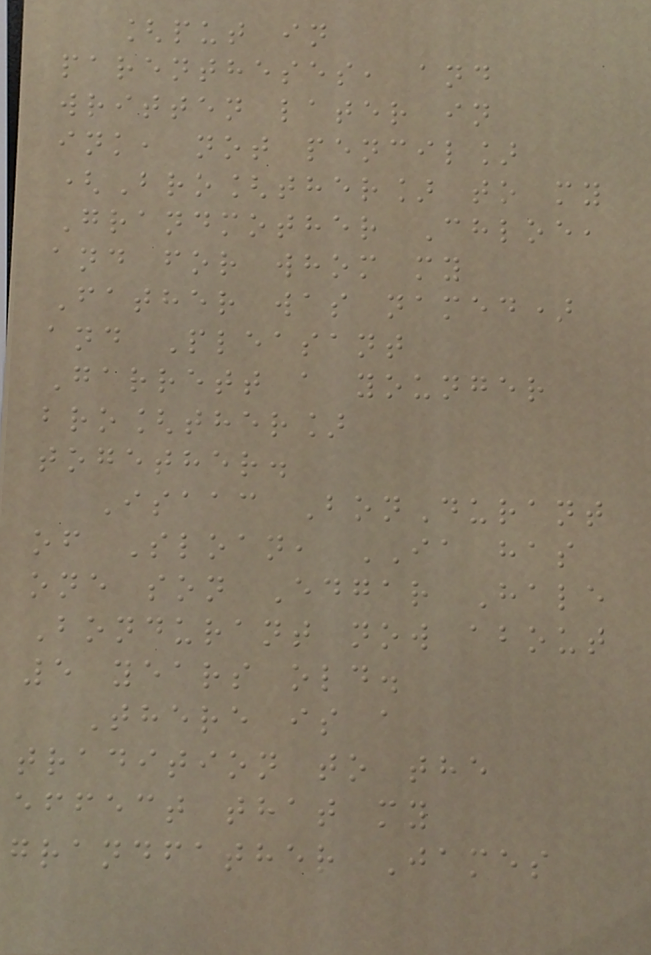[put in
parentheses, and
written later in
ink, not pencil]
(Bro[ther] to my
Grandmother Chloe,
and for whom my
Father was named)
and Pleasant
Garrett a younger
bro[ther]
together.
Isaac BonDurant
of Sloan, IA has
one son Edgar Hale
Bondurant now about
5 years old.
There is a
tradition to the
effect that my
grandfather James
